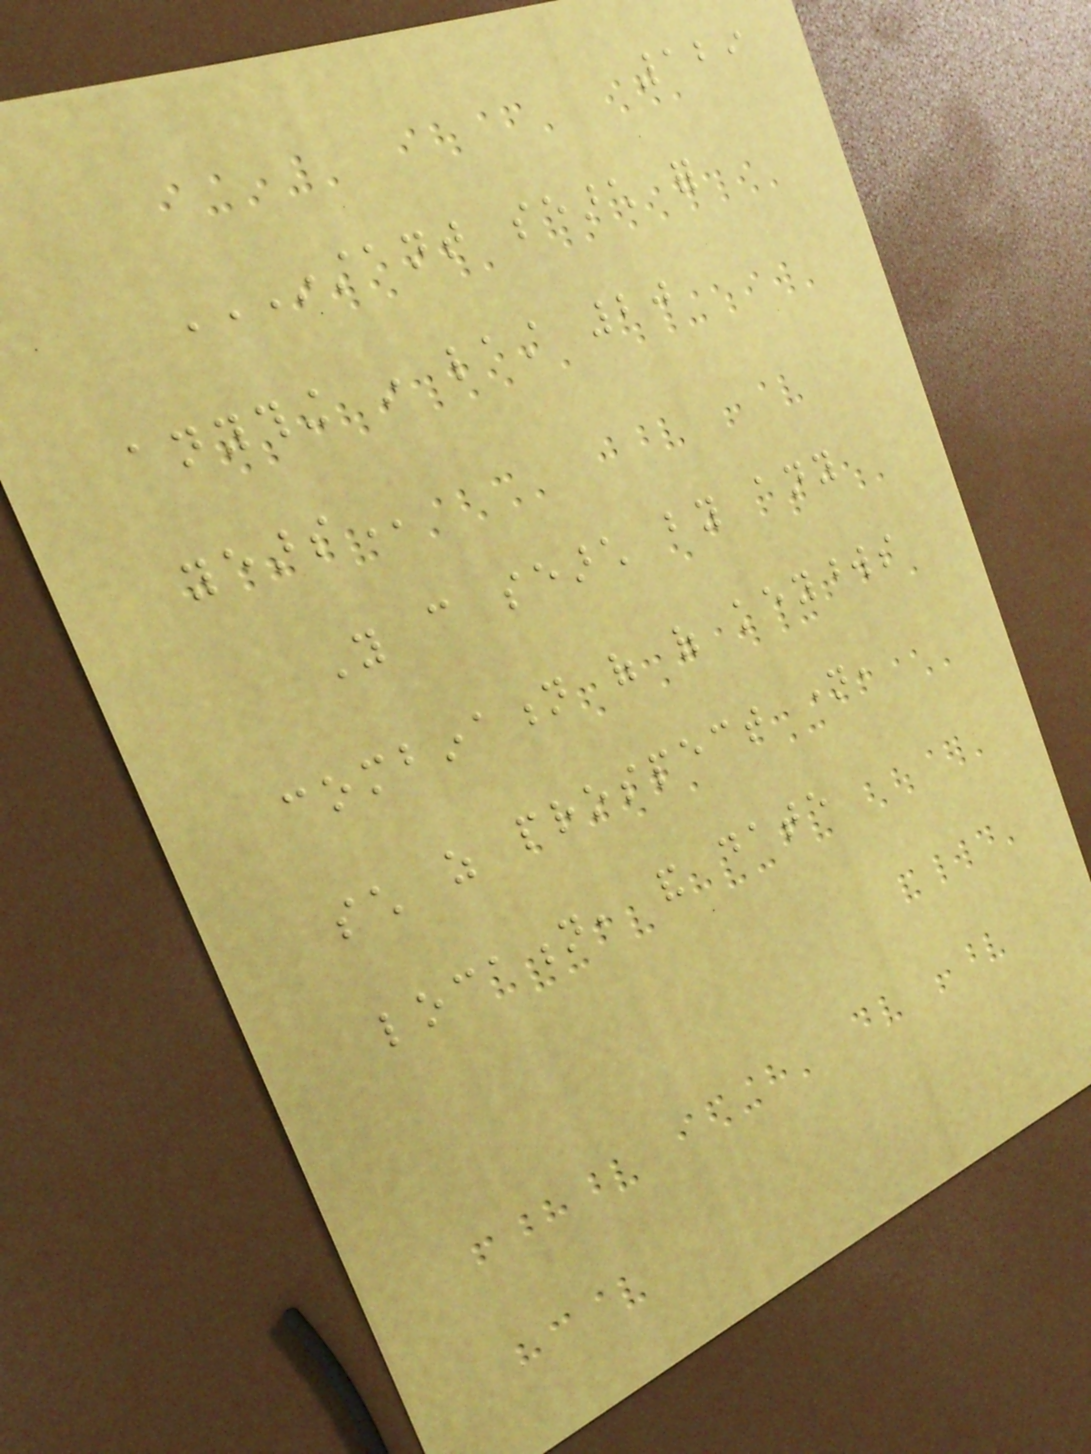129
INSTANT SEARCH FOR
ANYTHING IN LAST 20
YEARS
You can search by any
combination of of keywords
such as prospect name,
location, and date
